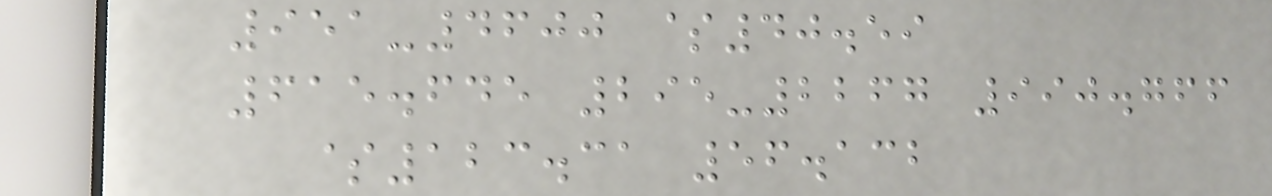951-4600 $40.59
615.645 295-2267 990.766
$123.31 56.132
